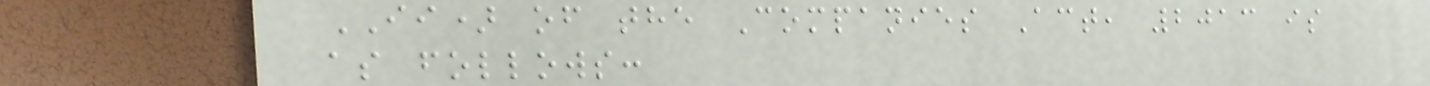II) of the Companies Act, 2013 is
as follows:
